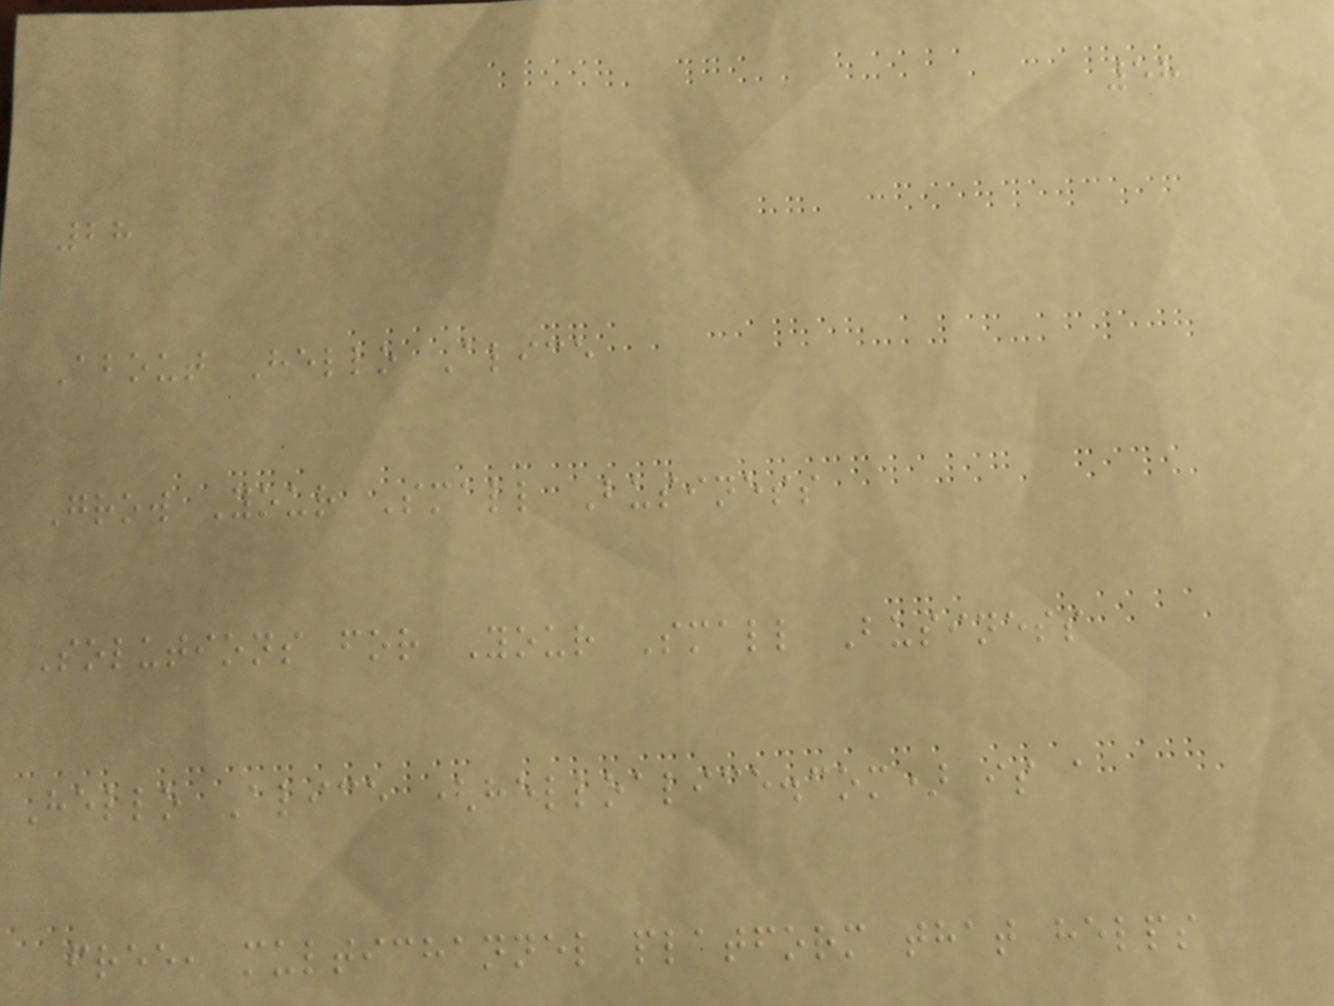58
28
About Hello Alice
Grow Your Small Business
Solutions for Your Small Business
Hello Alice (helloalice.com) is a
free, multichannel platform that helps
